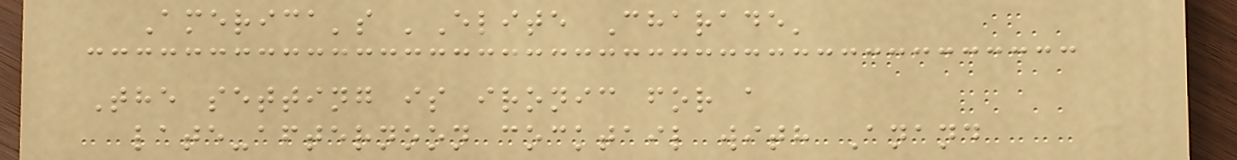America's 'Elite Charade'
The setting is ironic for a
late-afternoon cocktail with Anand
